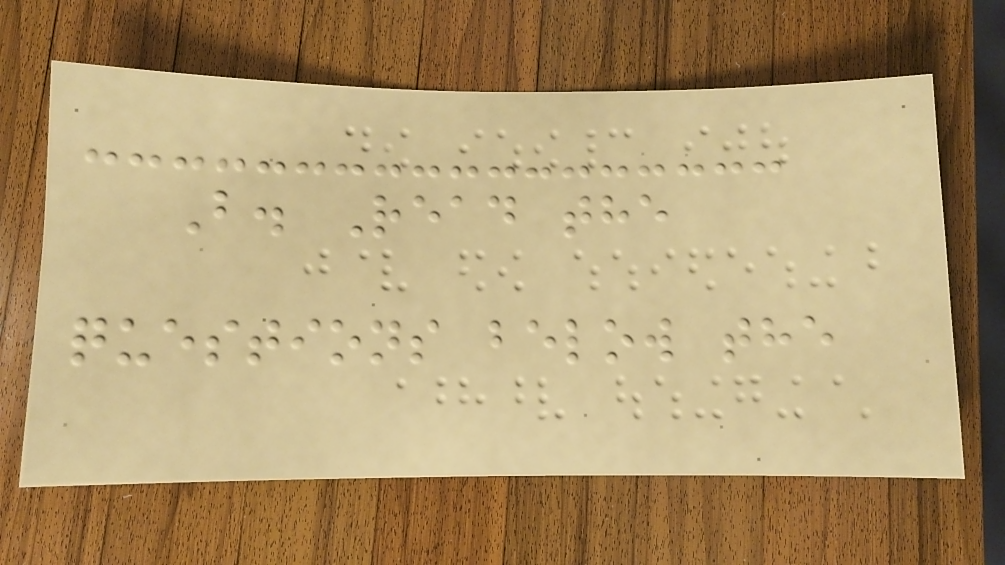B. Read the
questions below the
